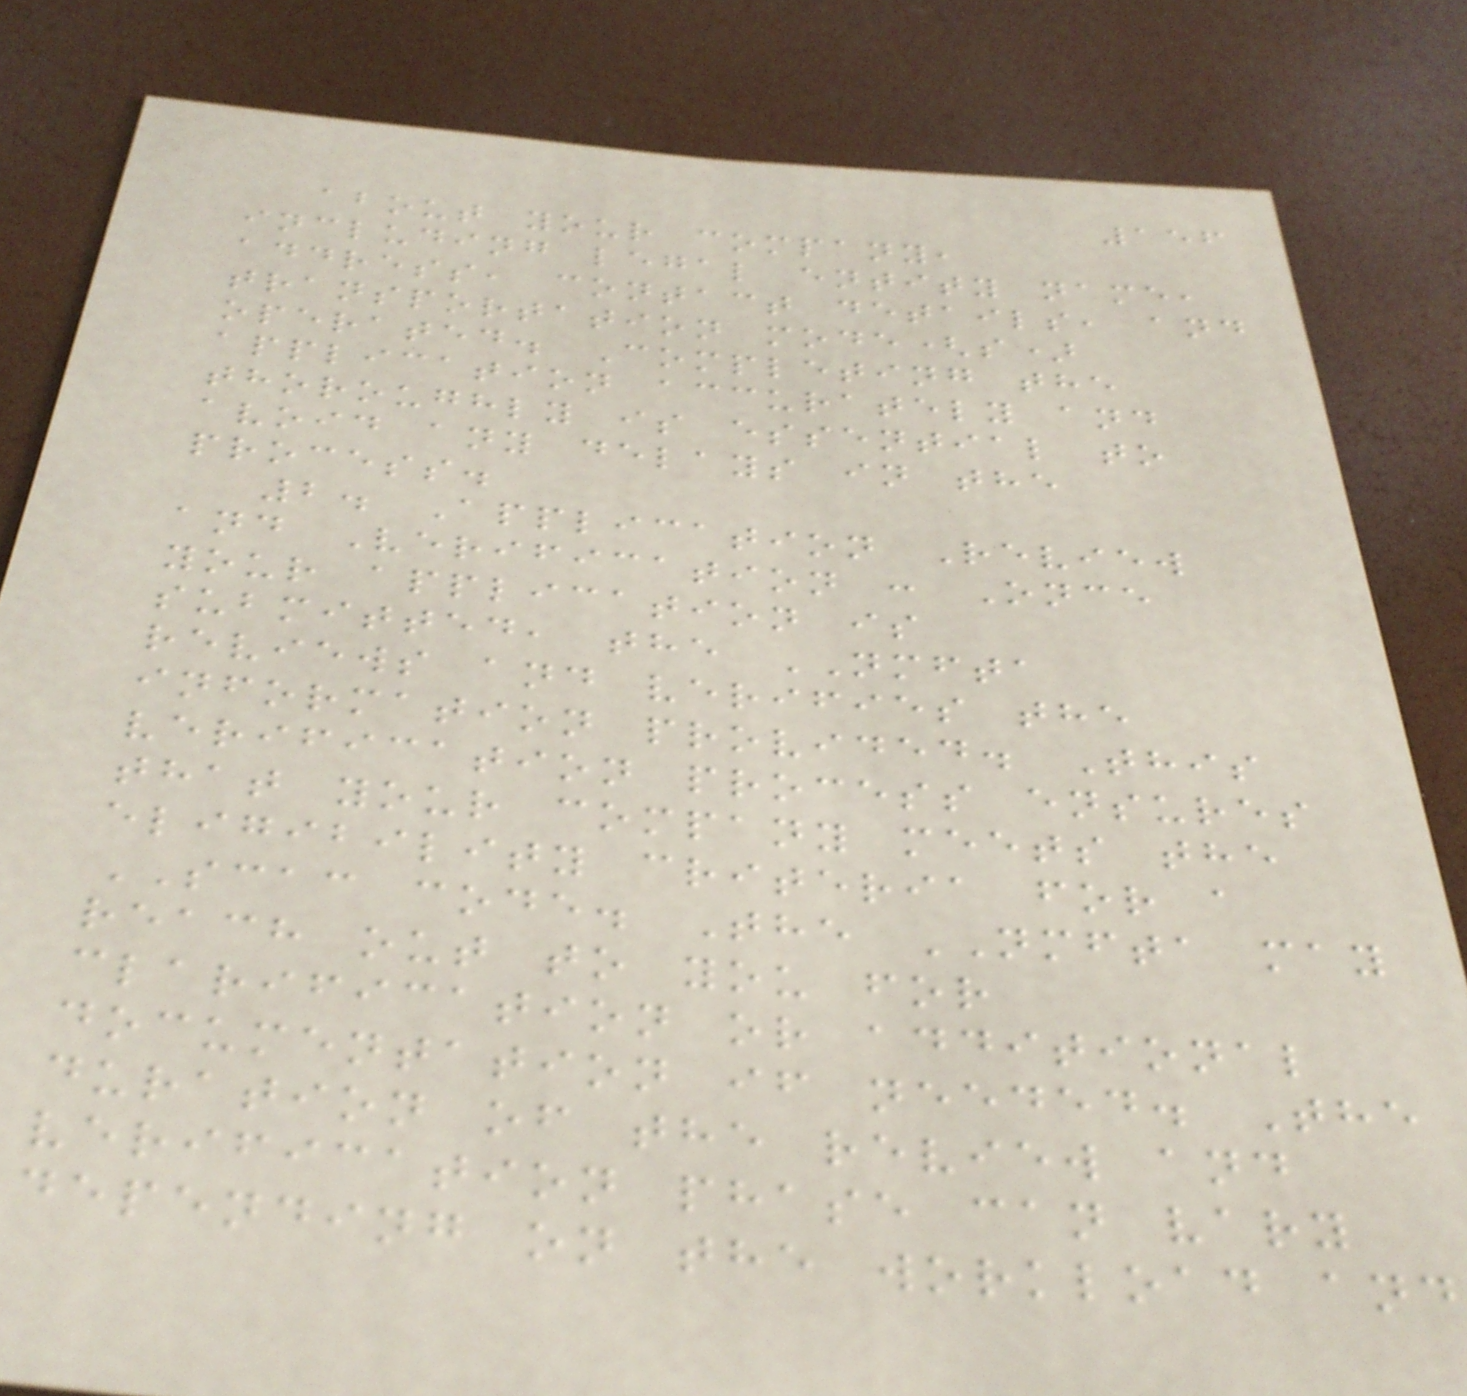156
about your company,
including legal entity name,
address, contact details, and
transportation mode(s)
operated. Completing the
application accurately and
thoroughly is essential to
avoid any delays in the
process.
2. Application Review
and Verification : Once
your application is
submitted, the NMFTA
reviews and verifies the
information provided. This
verification process ensures
that your company meets the
eligibility criteria for a
SCAC code. The NMFTA may
reach out to you for
clarification or additional
documentation if needed. The
duration of the review and
verification phase can vary
depending on the workload and
